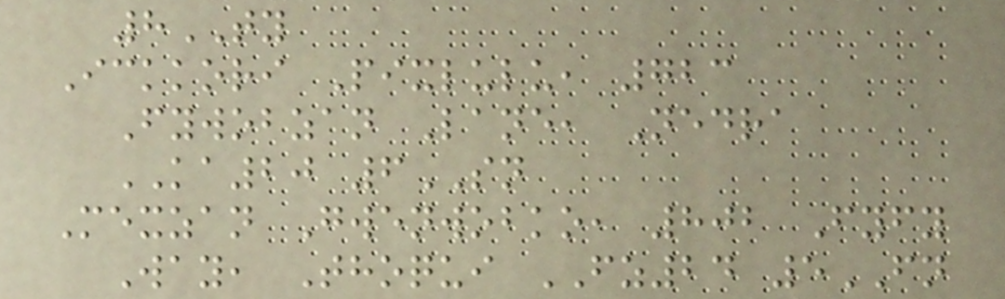8TY
Ickkori Pixlulu, 723
Fywobzan Lane, Nedra
KA20 6SN
Mexzan Gwenwobko, 802 Fyfy
Way, Thoqui FZ24 5FN
